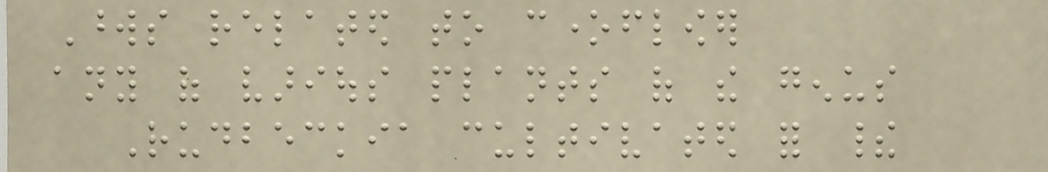Words related to coneflower
any of various plants of the genus
Rudbeckia cultivated for their
